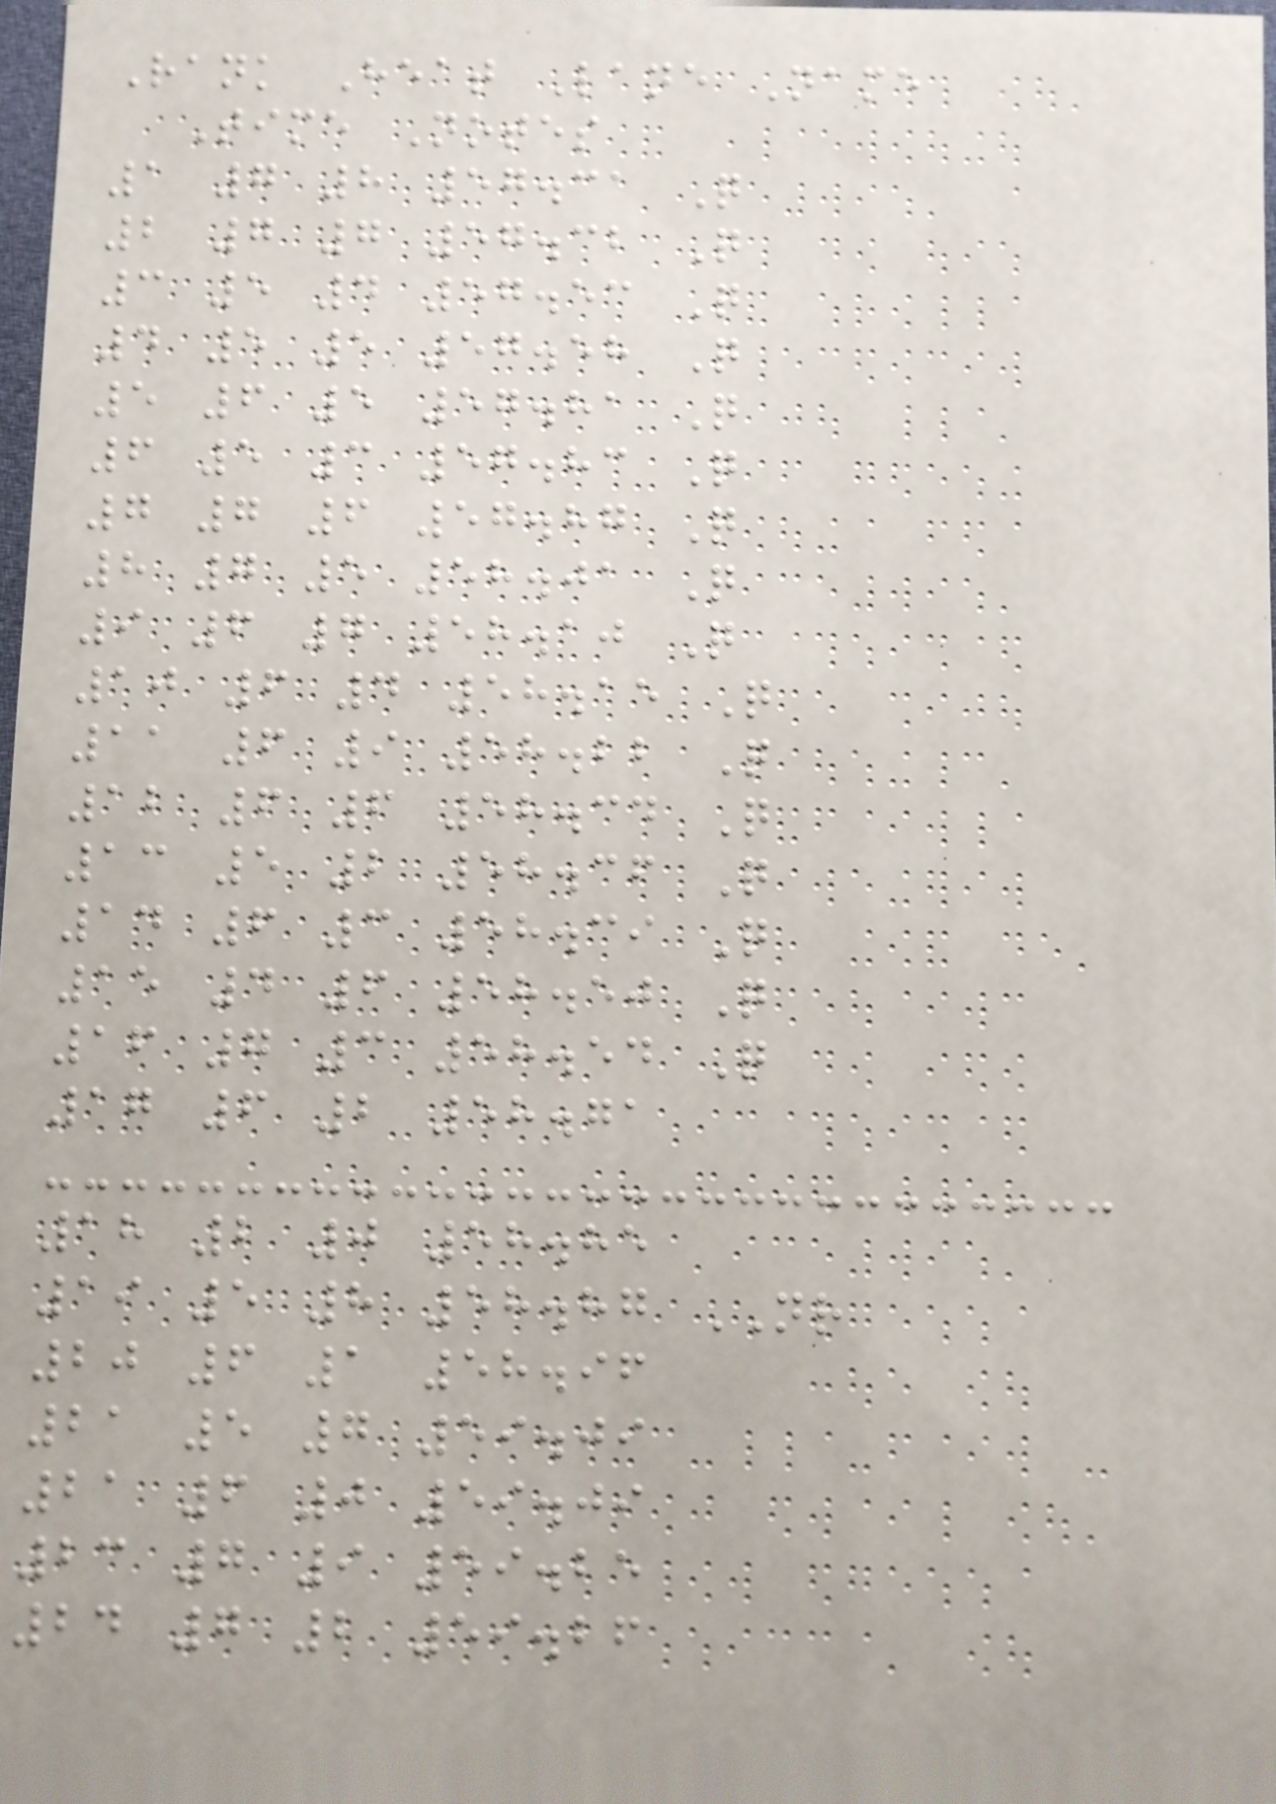Rank Heat Lane Name
Time Notes
1 7 8 57.31 Q
2 7 7 57.32 Q
3 5 4 57.53 Q
4 5 5 57.58 Q
5 6 5 57.81 Q
6 5 3 57.83 Q
7 7 6 57.87 Q
8 7 5 58.01 Q
9 6 7 58.10 Q
10 6 4 58.15 Q
11 6 9 58.22 Q
12 6 6 58.34 Q
13 5 2 58.36 Q
14 6 3 58.39 Q
15 4 6 58.50 Q
16 7 3 58.54 Q
17 6 2 58.71
18 2 0 58.85
19 5 8 58.87 NR
20 6 1 58.96
21 5 7 59.09
21 6 0 59.09
23 7 9 59.25
24 7 2 59.26
